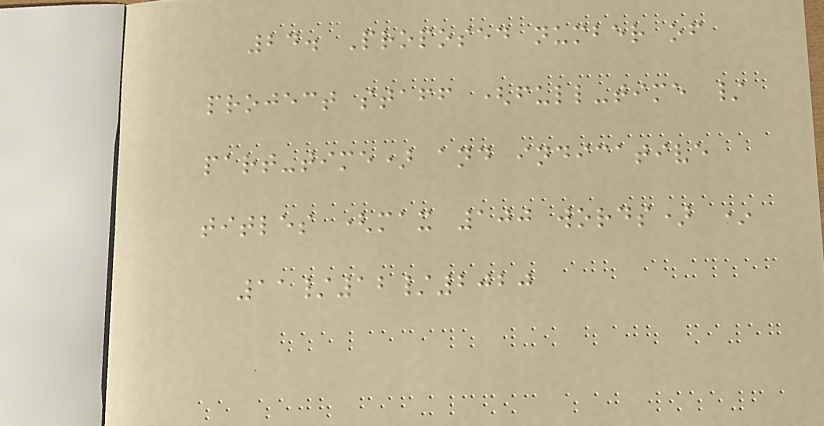24. Proposed number of
project staff (full-time /
part-time) and indicative
titles (max 100 words) *
11/12/2020
